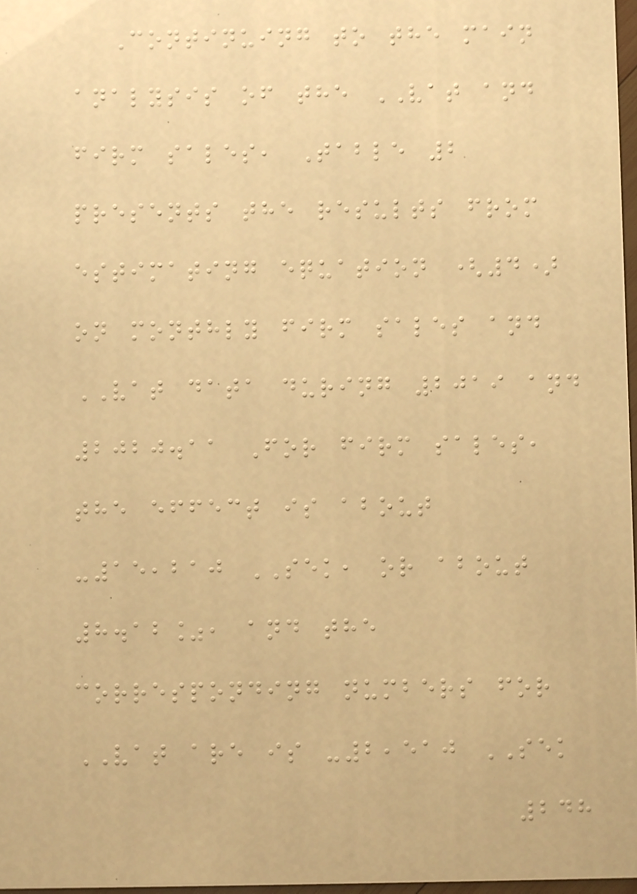Continuing to the main
analysis of the VAT and
firm sales, Table 2
presents the results from
estimating equation (4)
on monthly firm sales and
VAT data during 2019 and
2020.11 For firm sales,
the effect is about
-15,210 SEK, or about
8.12%, and the
corresponding numbers for
VAT are is -2,510 SEK
248
